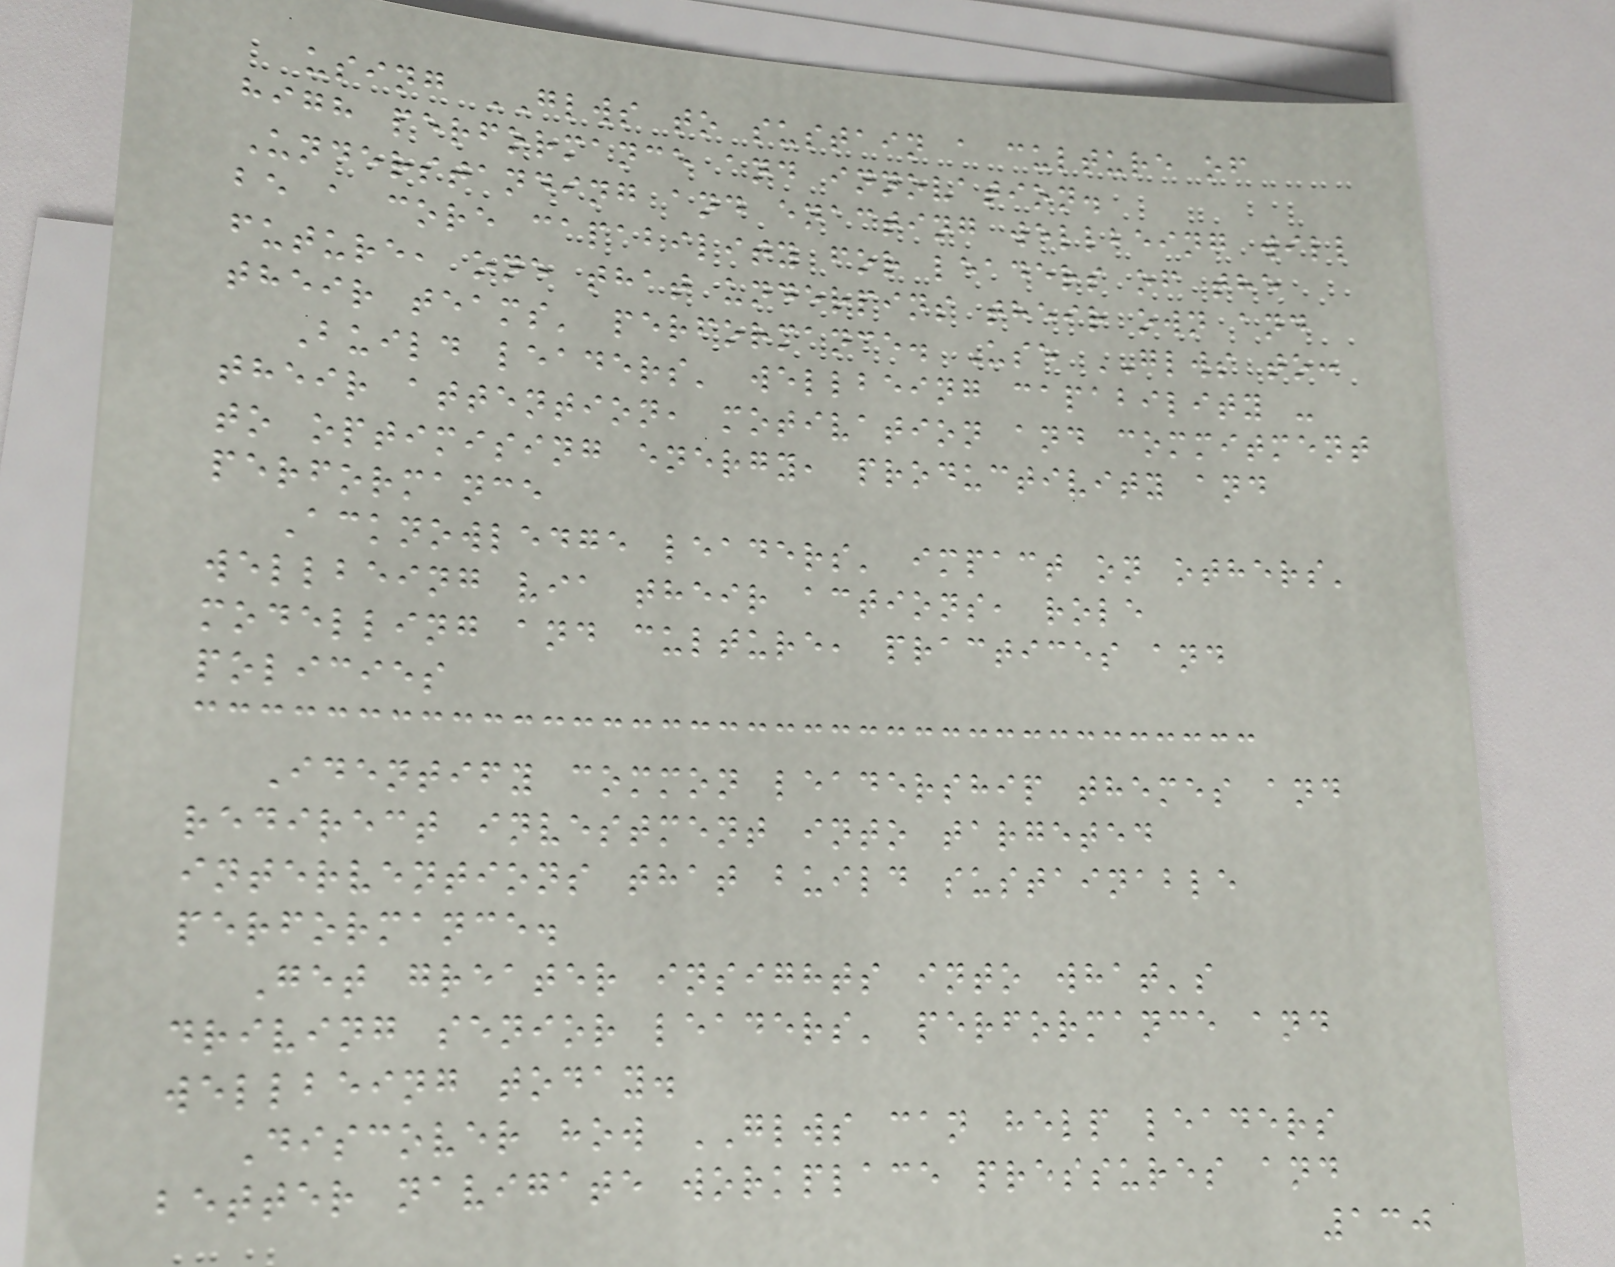using GLWS to sustain a culture of
high performance and innovation.
Understanding and enacting wellbeing will
be a core capability for leaders of the
future, one that underpins their own and
their teams' performance. Use GLWS to:
Build leaders' wellbeing capability -
their attention, motivation and commitment
to optimising energy, productivity and
performance
Acknowledge leaders' impact on others'
wellbeing via their actions, role
modelling and culture, practices and
policies
Identify common leadership themes and
redirect investment into targeted
interventions that build sustainable
performance.
Get greater insights into what's
driving senior leaders' performance and
wellbeing today.
Discover how GLWS can help leaders
better navigate workplace pressures and
130
